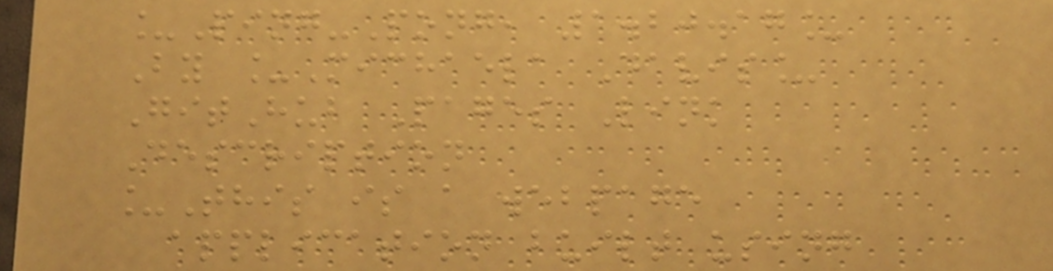_Ping-Pong, 1.20.17_
By _Michaela Davis_
GitHub Pages Link
Description
_This is a webpage
application built using
